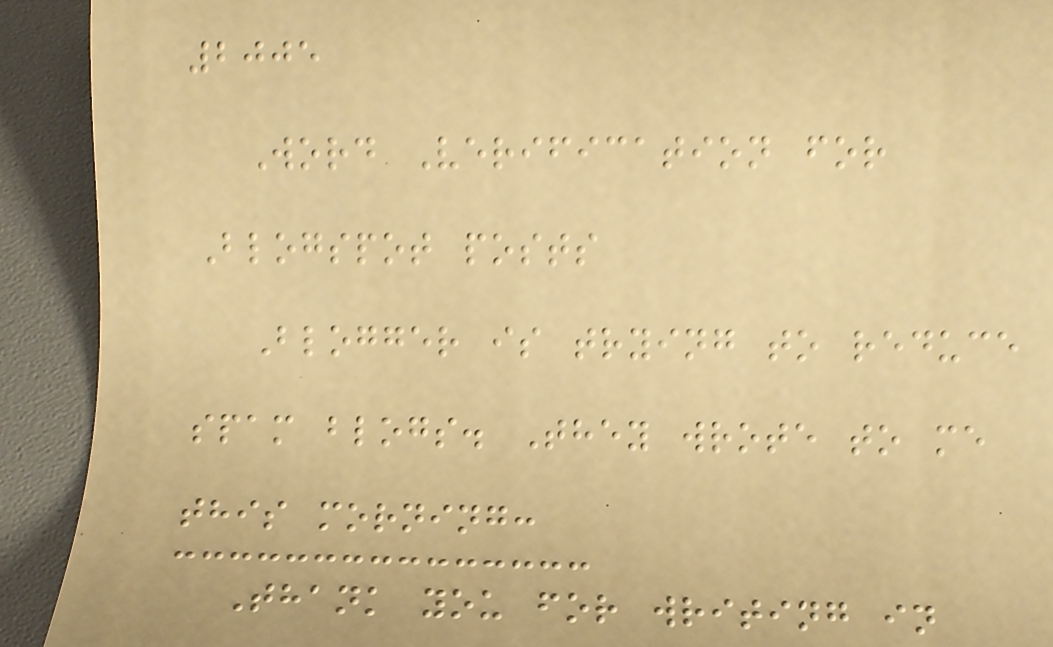2005
Word Verification for
Blogspot posts
Blogger is trying to reduce
spam blogs. They wrote to me
this morning:
Thank you for writing in
